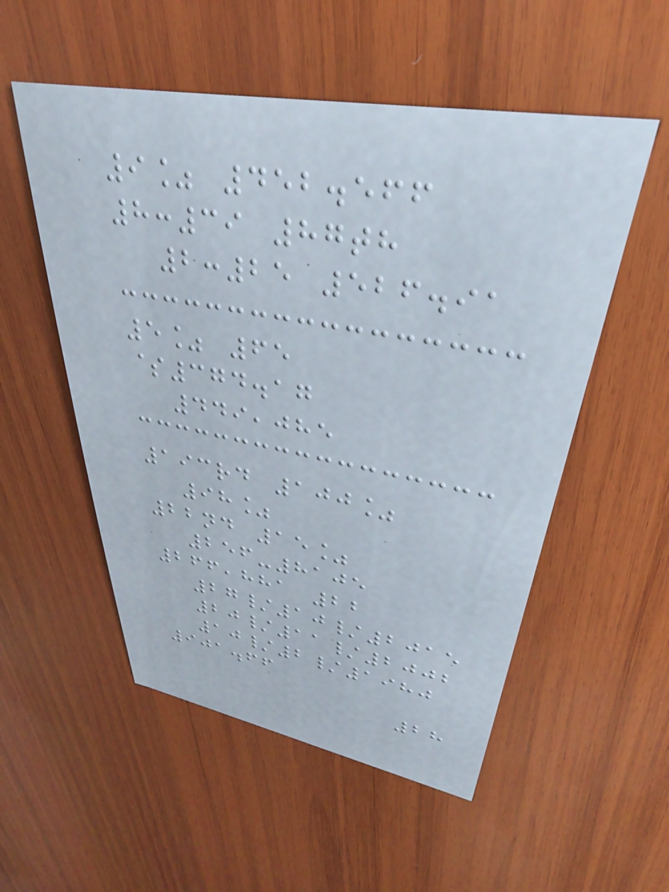9% 452.566
8:39 87th
2:25 526.91
5% 65
$374.17
449,085
193rd 100%
98%
22nd 15%
256-8105
266,881 22
27/10/2015
20/11/2002
10/2/1980
901.66
28
